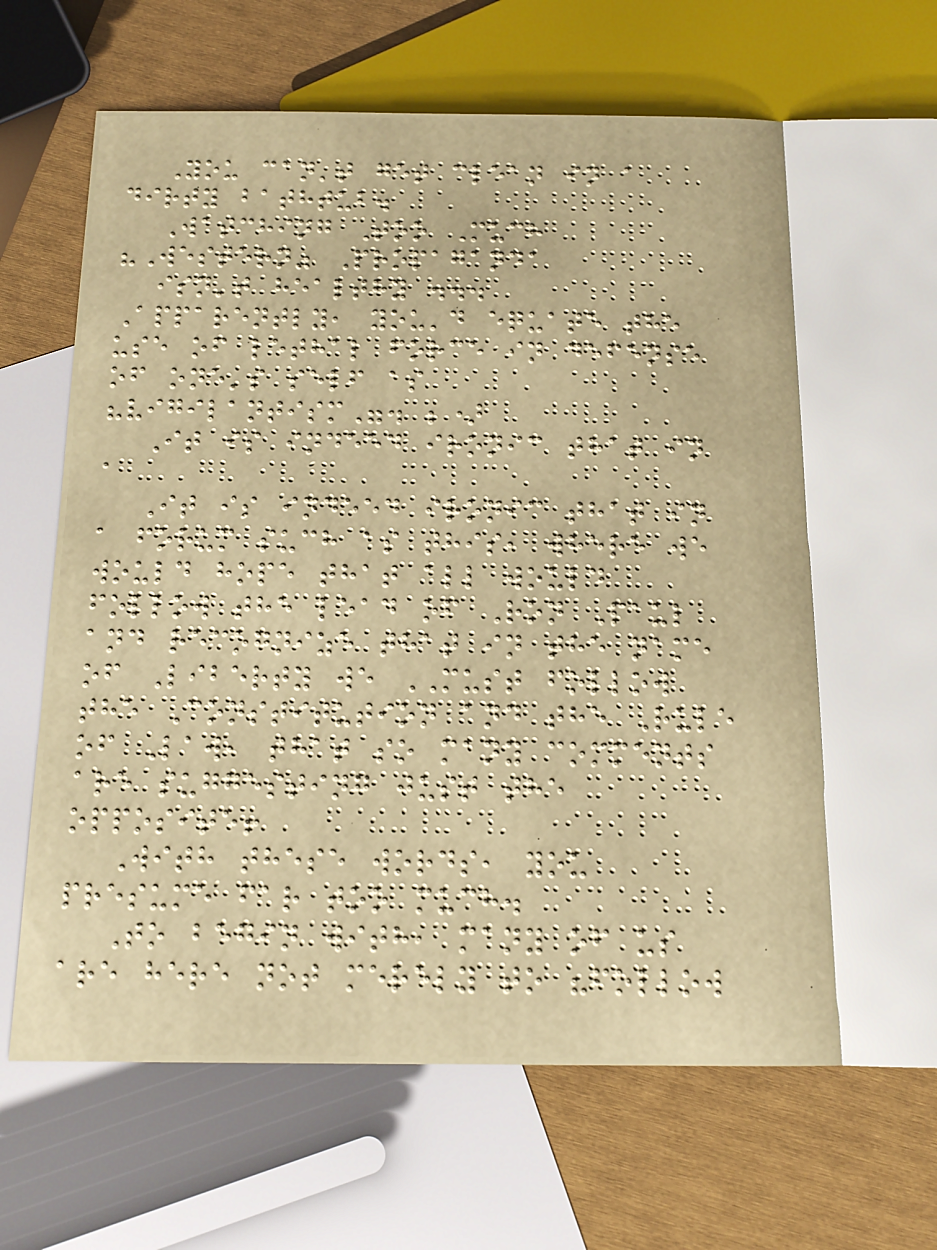You can't get clean in a
dirty bathtub.
Watching Too Much
"Western" Propaganda
isn't healthy ...
Apparently, you'd equate the
use of lethal force in defense
of one's self as
"vigilantism". ;)
It is indeed ironic that in
a
It is indeed ironic that in
a forum such as this, where we
would hope that all would
follow the lead of Ron Paul
and recognize that in the name
of Liberty we MUST follow
the Constitution and the Rule
of Law, that so many comments
are suggesting just the
opposite!
With these words, you
presume far too much.
To begin with, many of us
are here not merely to "follow
